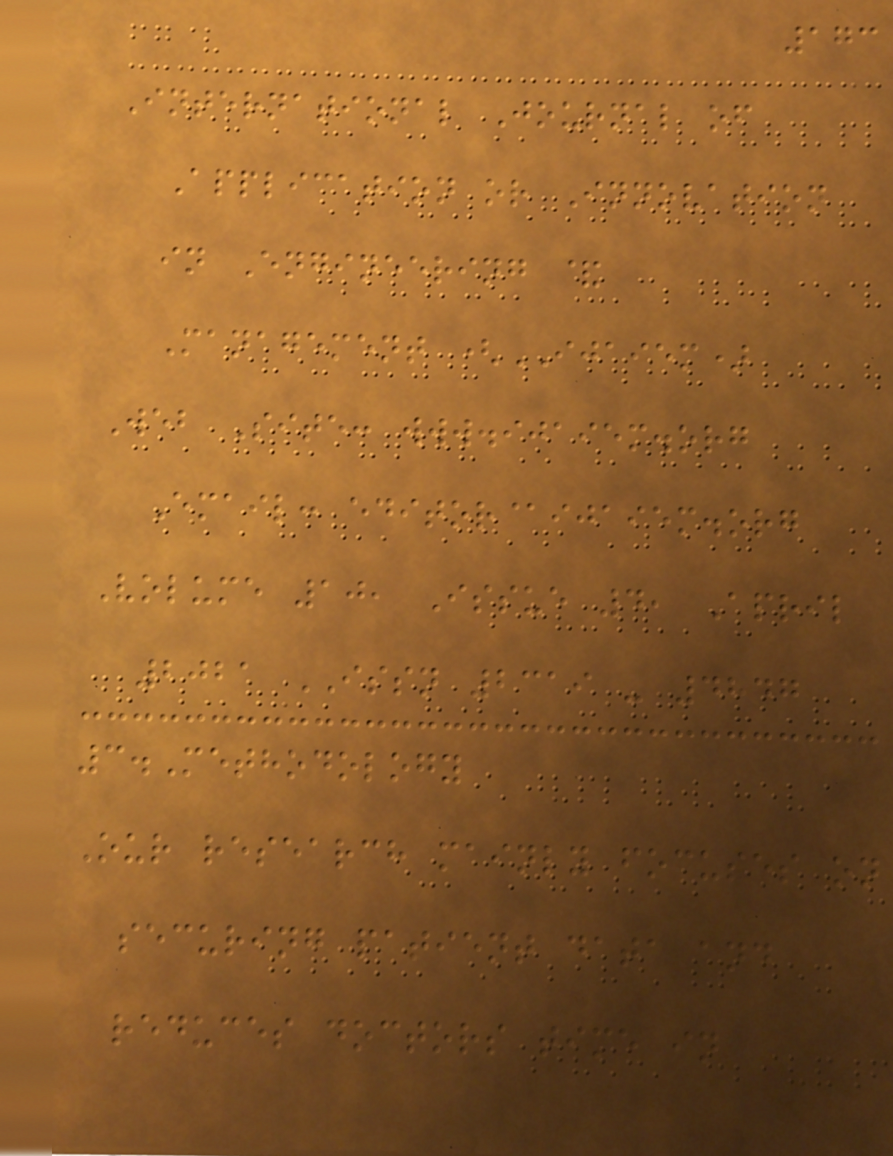173
International Journal of
Application or Innovation
in Engineering &
Management (IJAIEM)
Web Site: www.ijaiem.org
Email: editor@ijaiem.org
Volume 10, Issue 4, April
2021 ISSN 2319 - 4847
3.Methodology
Our research mainly focuses on
securing patient data and
reduces doctors time in
